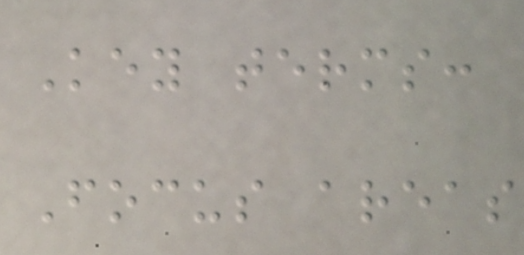Key terms:
Focus areas
